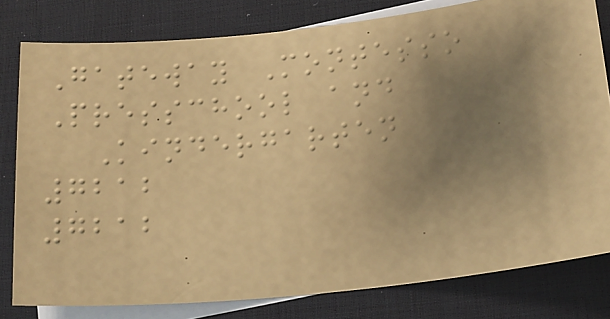Gateway Montesso
Presschool and
Kindergarten
7212
7212
